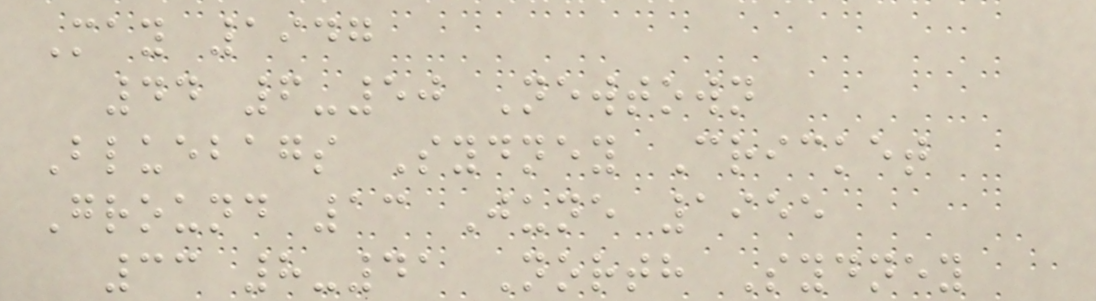May 1947
44 6-50 Newtown
Bluebags Sydney Cricket
Ground 13 June 1955
33 8-41 North Sydney
